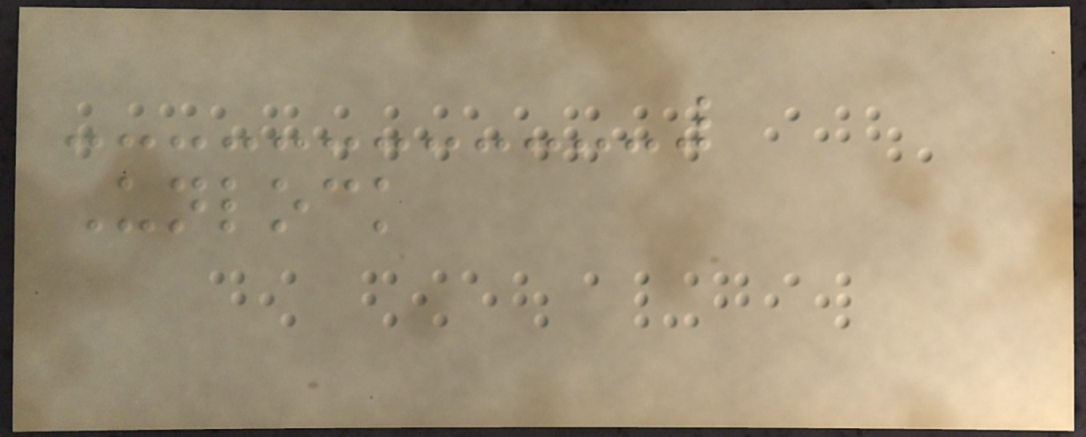Unlock
